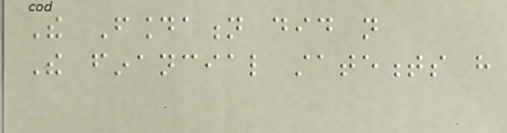The Foundation did not
The financial statements have
